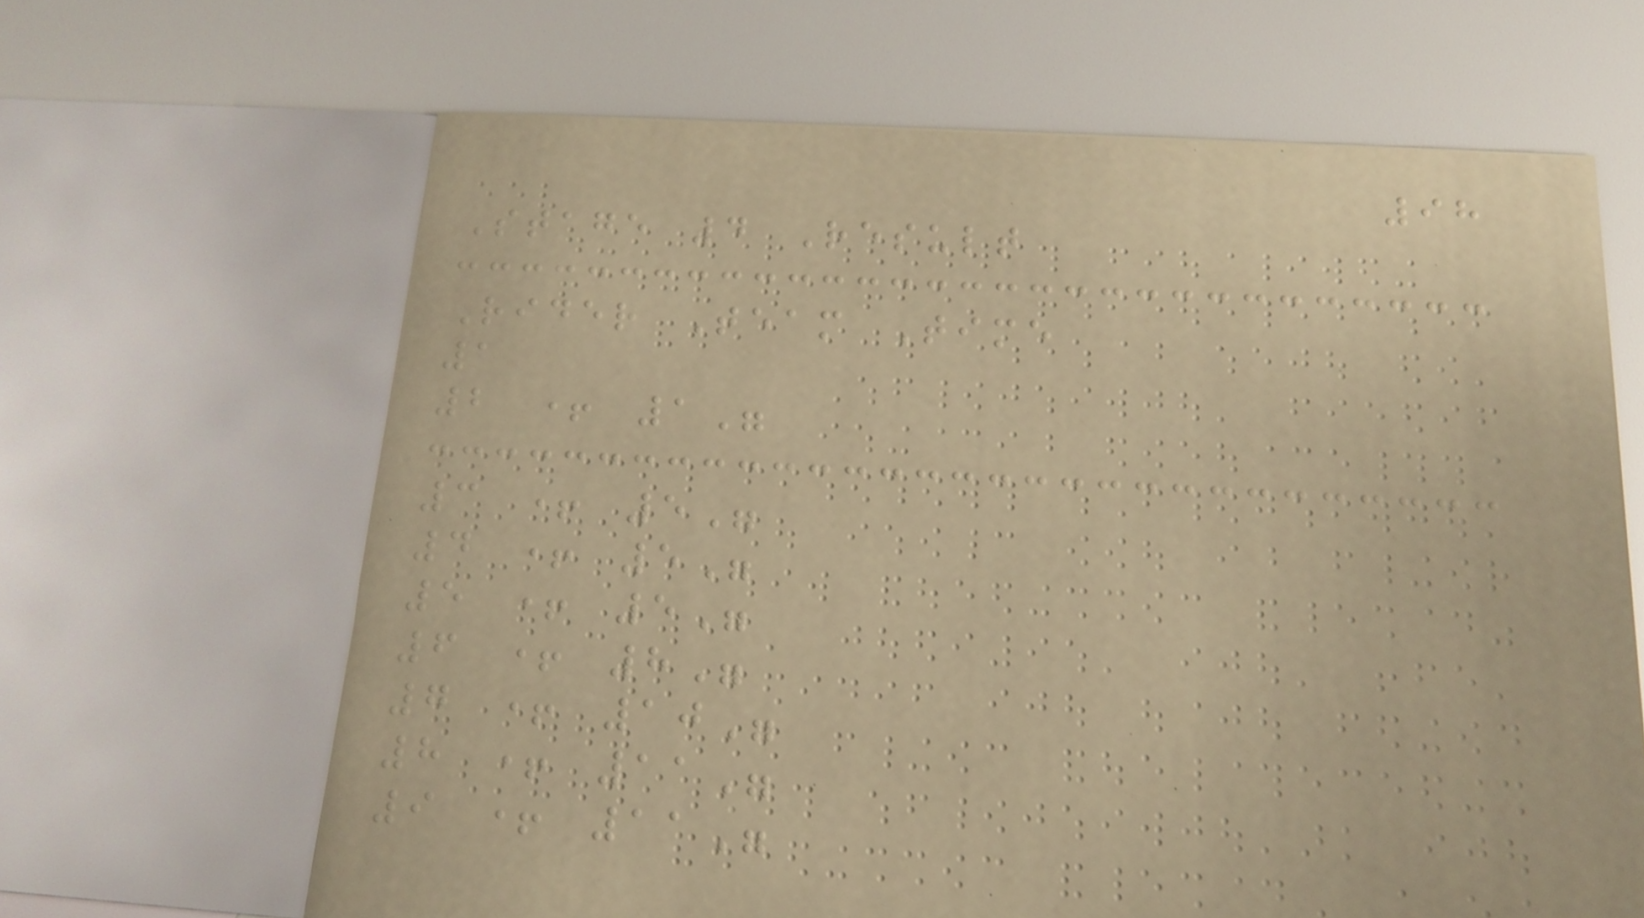98
Stage 4 Result
Rider Team Time
1
2 + 1"
3 + 5"
4 + 5"
5 + 5"
6 + 8"
7 + 10"
8 + 11"
9 + 11"
